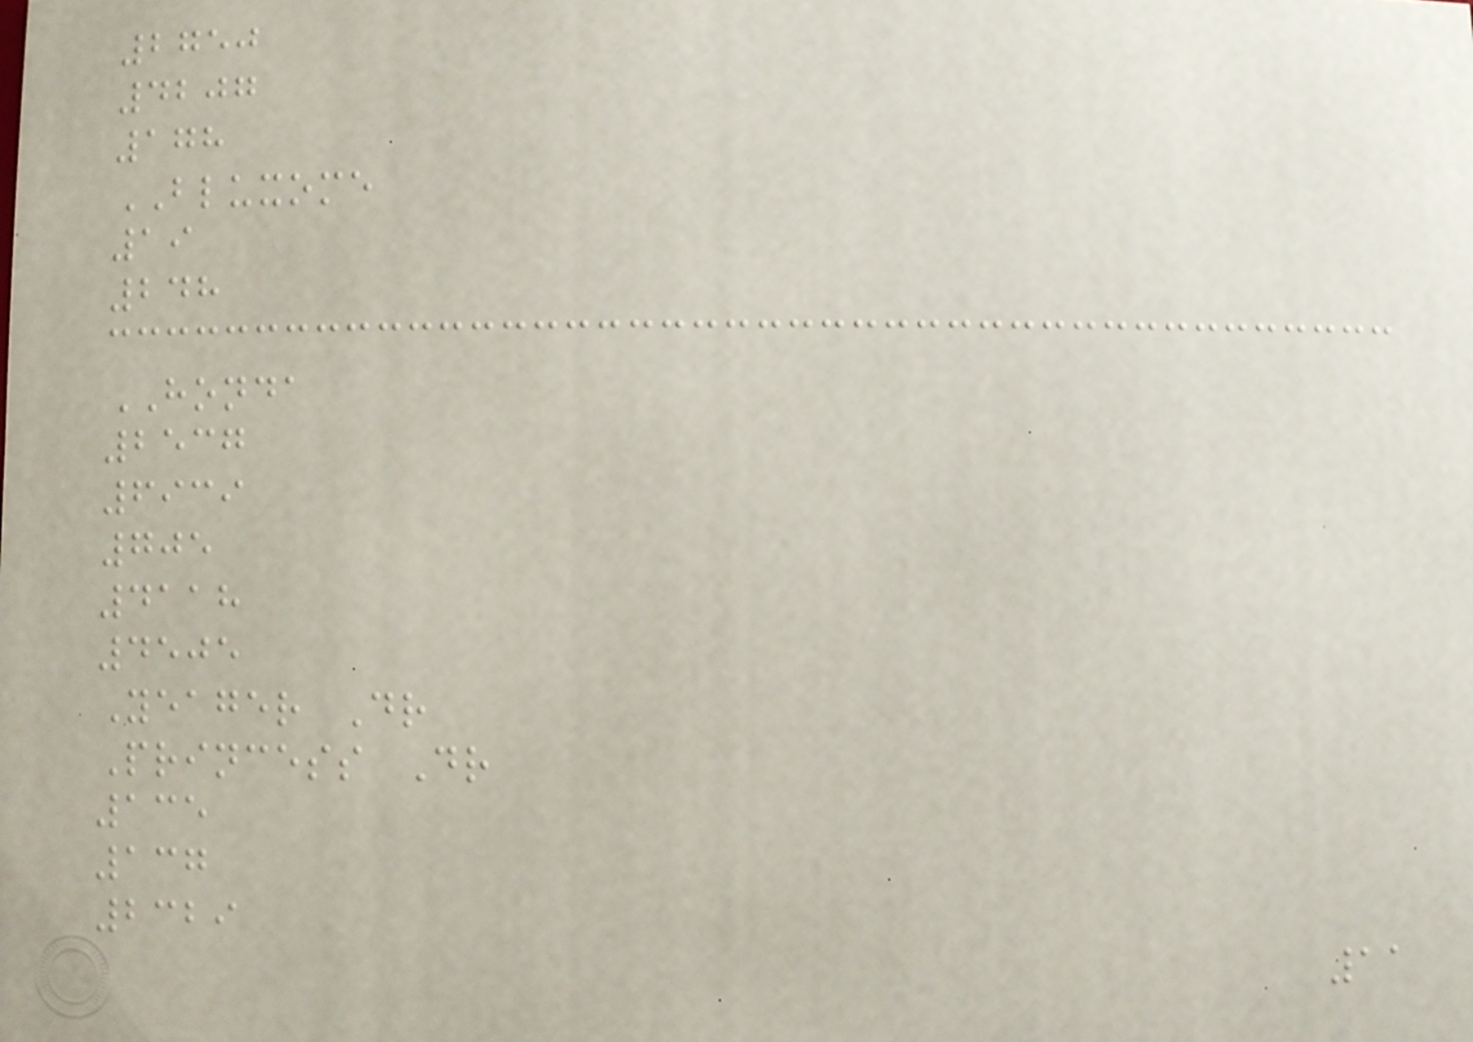2750
4207
178
BLUXOME
19
248
HONDA
2537
6939
705
4118
4505
Yeager Dr
Princess Dr
135
137
2329
11
